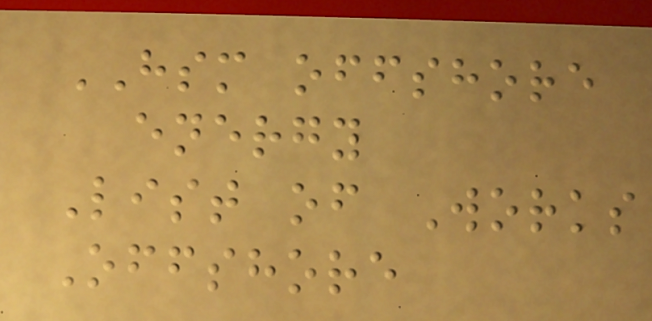HSM offshore
energy
List of Works
Offshore
